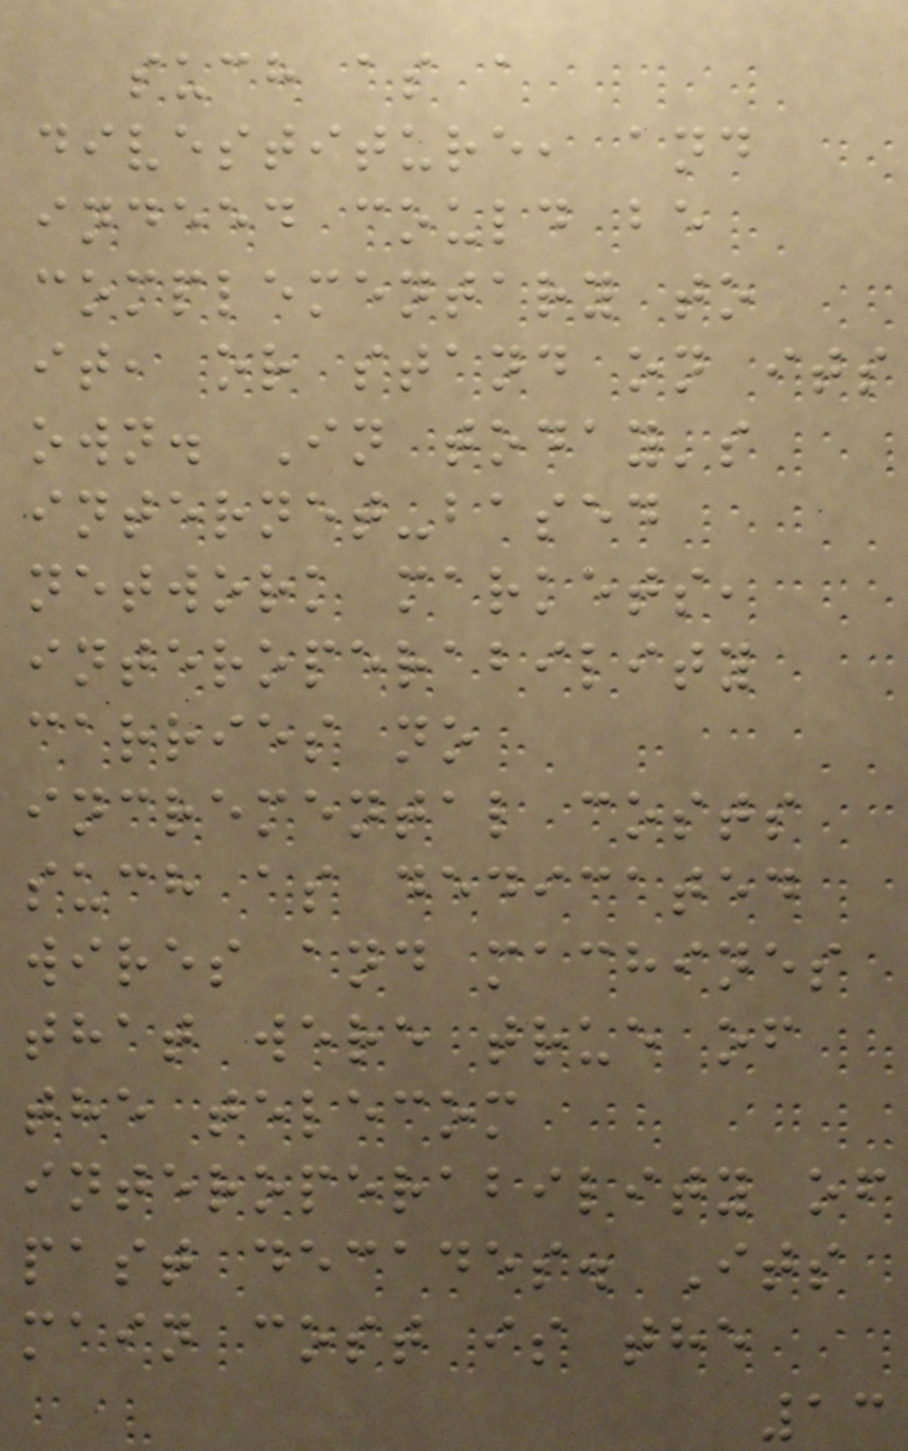such as a
divestiture, and
indeed could be
complementary to
it, or stand on its
own. In today's
internet-based
network markets,
interoperability
carries no
incremental costs
such as dedicated
wires and machines
that were true of
the telecom
interoperability of
past decades. Its
main cost is the
13
